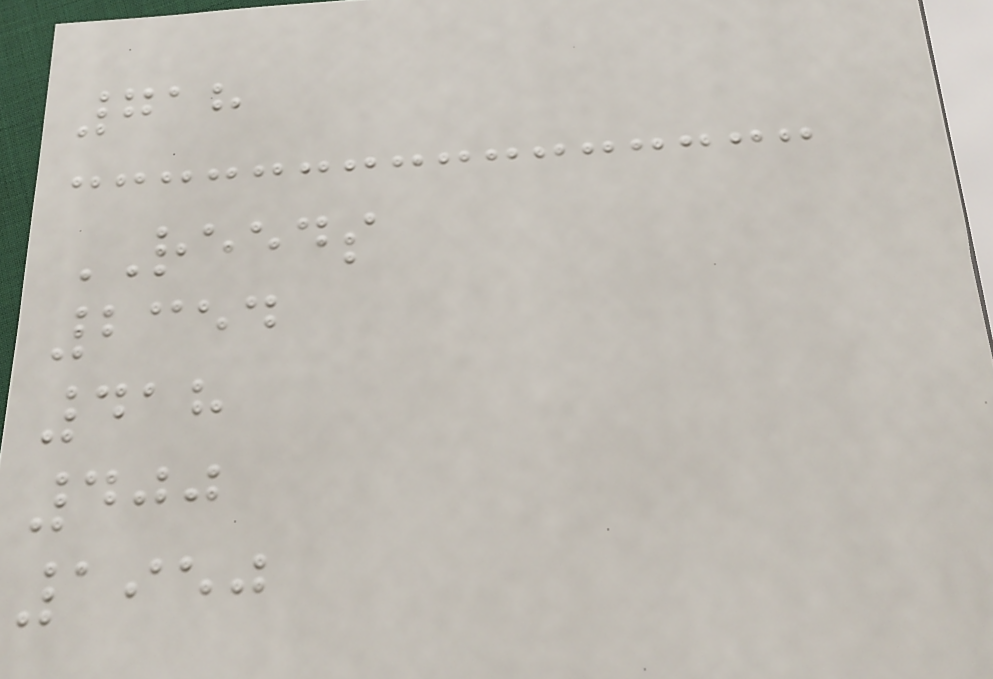718
REEDS
2354
418
400
1950
